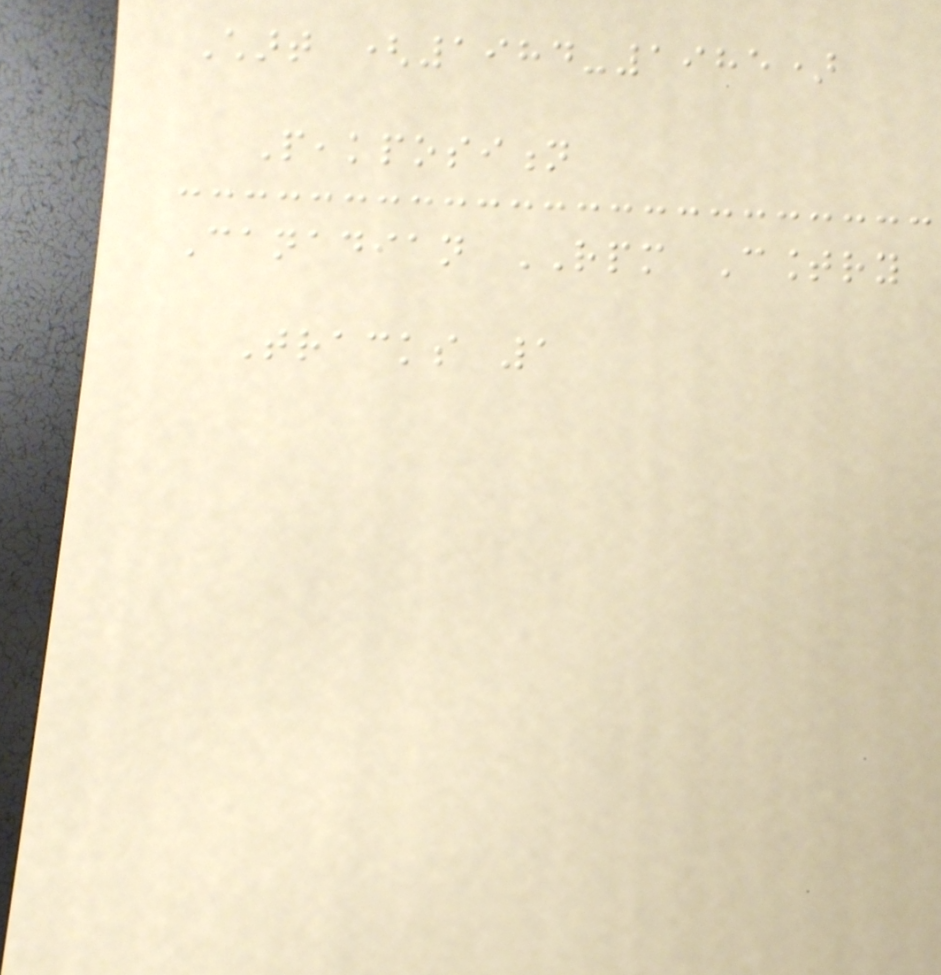Chart (1984-1985)
Peakposition
Canadian RPM Country
Tracks 1
